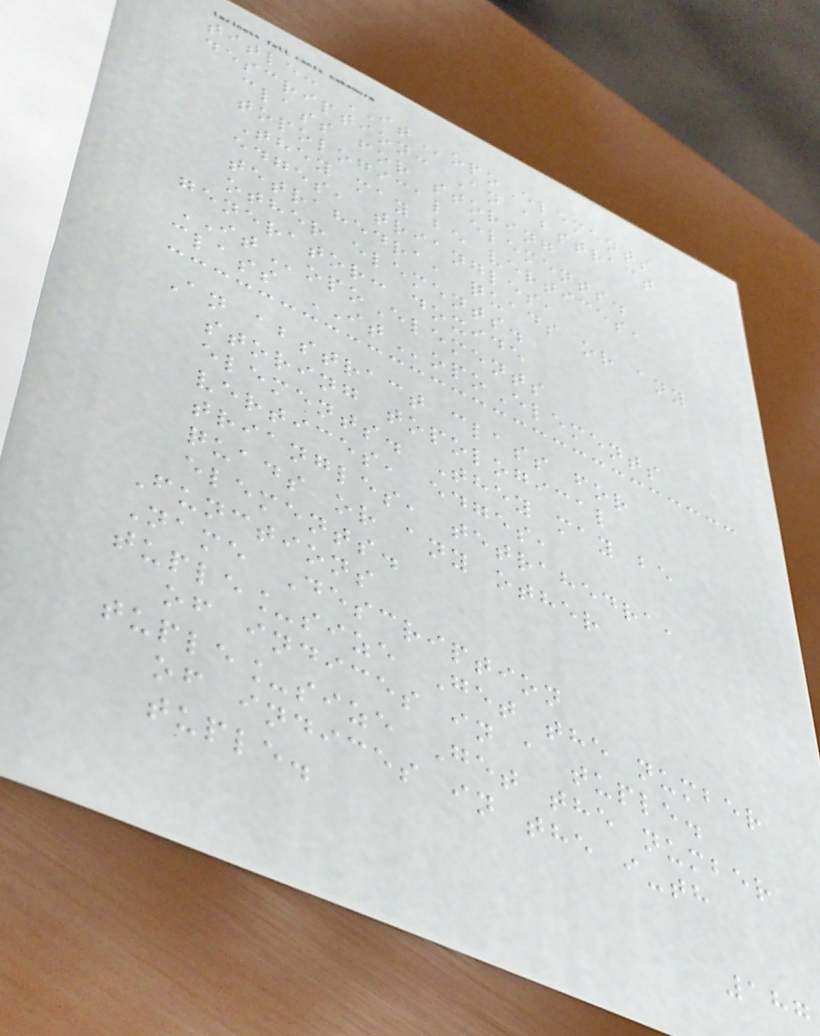title: ITopoElements
description: An abstract
class for storing
topological elements.
They may be vertices,
edges, triangles,
tetrahedra, quads or any
other elements.
generator: doxide
ITopoElements
class ITopoElements
An abstract class for
storing topological
elements. They may be
vertices, edges,
triangles, tetrahedra,
quads or any other
elements.
Functions
Name Description
tuple_size Get the number
of indices in a tuple.
tuple_size Get the number
of indices in the i-th
tuple.
187
